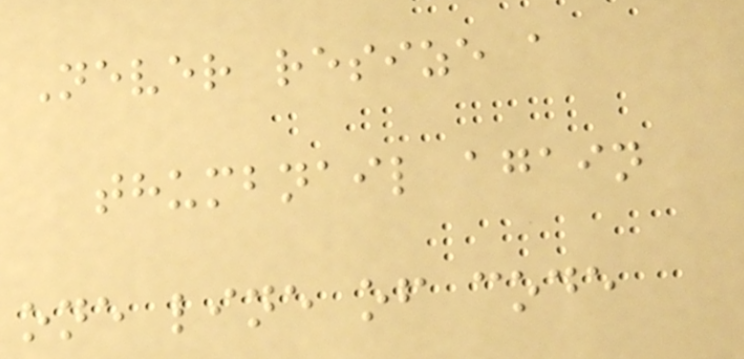Never resize a
thumbnail again
one line of code
